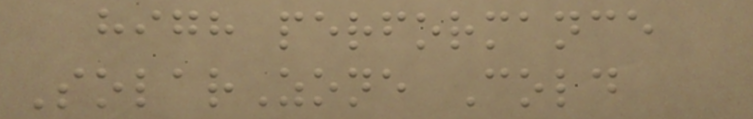high performance
SolarZone Cold
